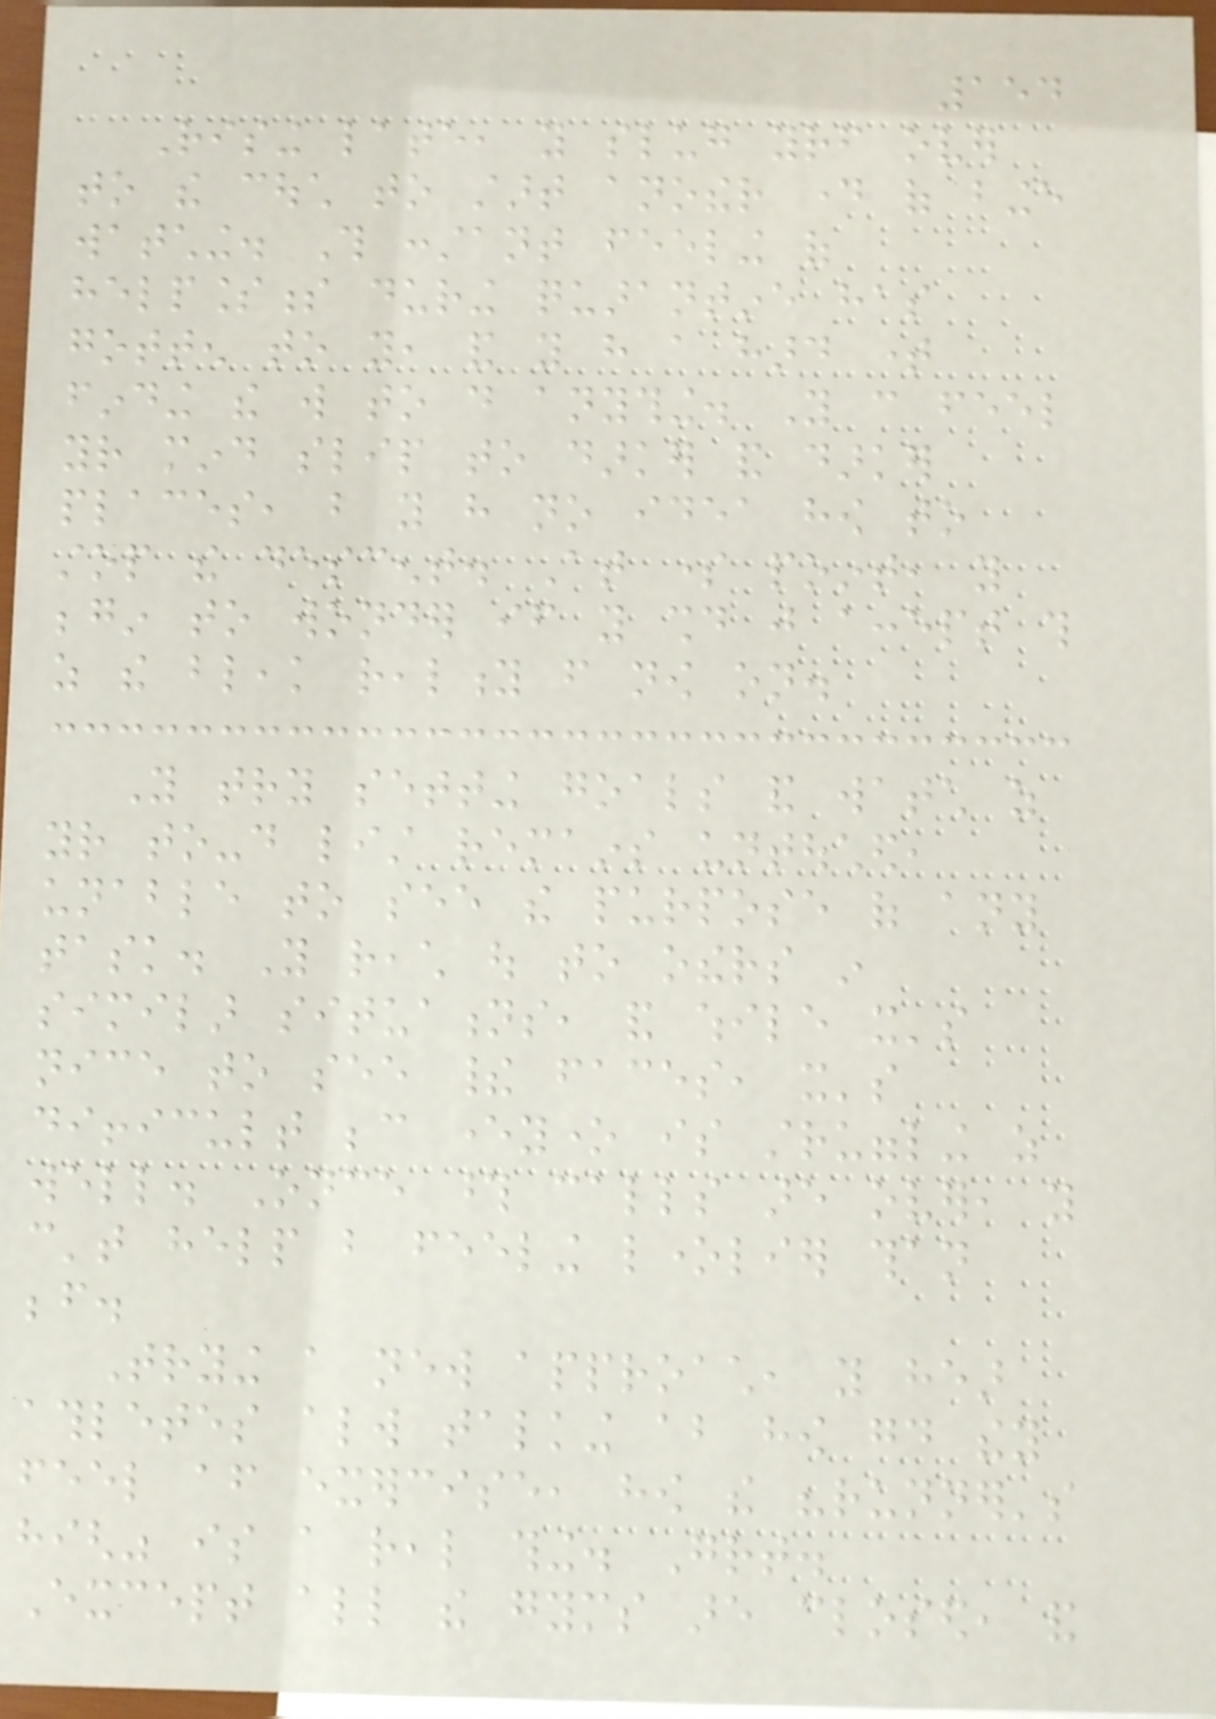154
Rising late, you slug yourself over
to the couch to start another day of binge
watching. This constant feeling of
helplessness during quarantine has
gotten to you, and you have a hard time
finding the will to do anything. You can feel
your mind slip to darker and darker
places, but you have no idea how to
stop the descent. At some point, you
begin to wonder if you should just accept this
as the bleak reality from now on.
You try setting goals and watch as
your to-do list remains untouched,
unable to see the purpose of any
task. You reach out to others in
similar situations, and while it's
nice to see their faces, it's
difficult because everyone is struggling as
well. Once those calls are over, you
can't help but feeling lonelier than
before.
Trying a new approach, you hear
athletes always talking about how good they
feel after exercise, how the "runner's
high" is a real thing. Great.
Except all the gyms are closed, and
